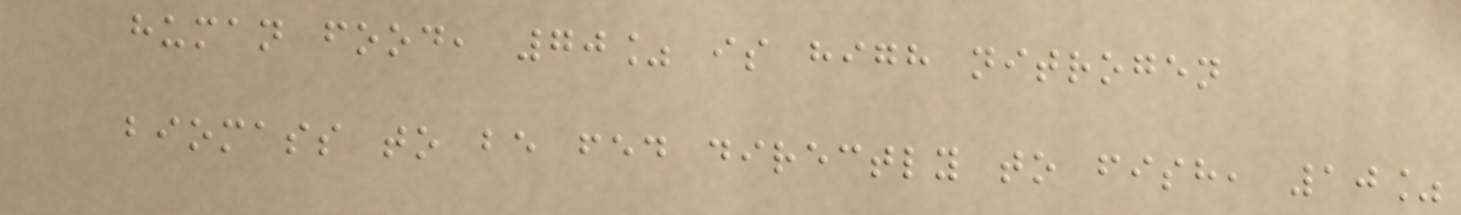human food, 70% is high nitrogen
biomass to be fed directly to fish, 10%
